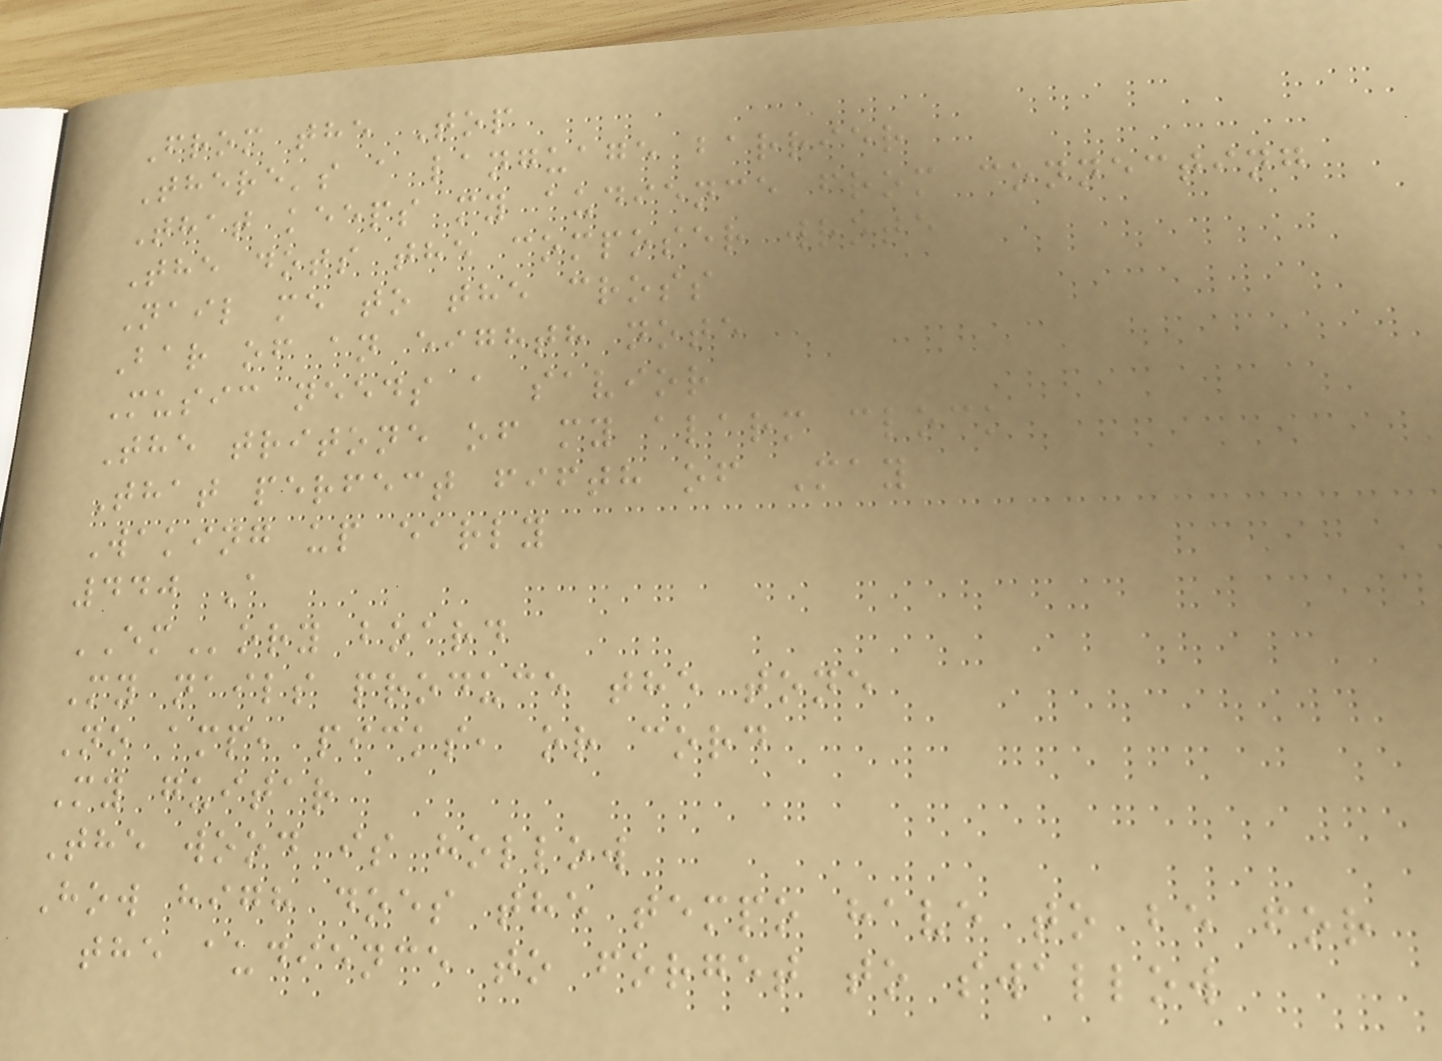From the Top
There's a language barrier
That keeps my audience from connecting
The dots the composer wrote
Nail me to the cross
Bar of an eighth note
Music needs a savior
The tritone of my alarm clock
That perfect fifth of May
Waking up early
440 A
EMory board
My nails produce the tone
No amp, picks, or cord
My guitar
The wood is hollow
How high does the tempo have to be for
the audience to forget to swallow
